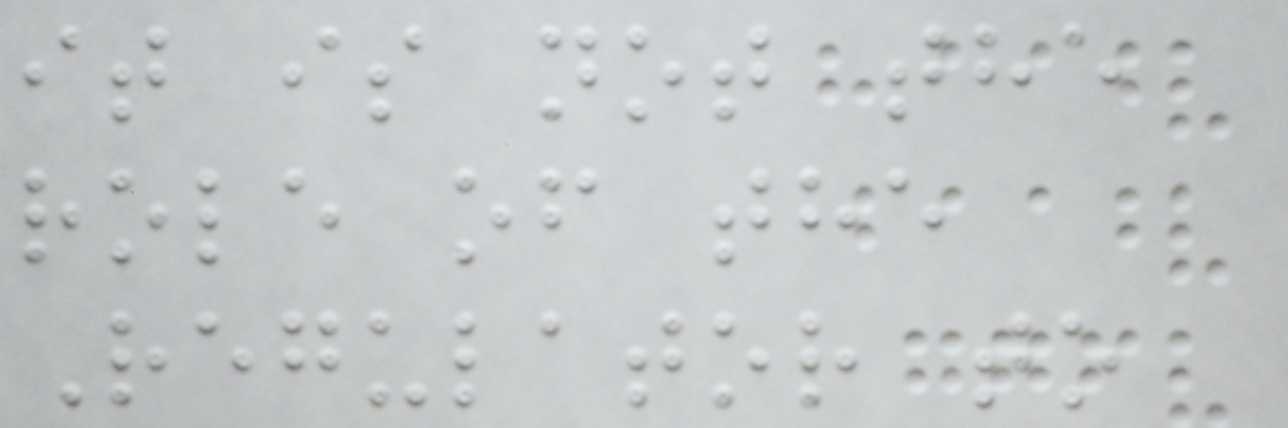it is not the
role of the
Regulator to
